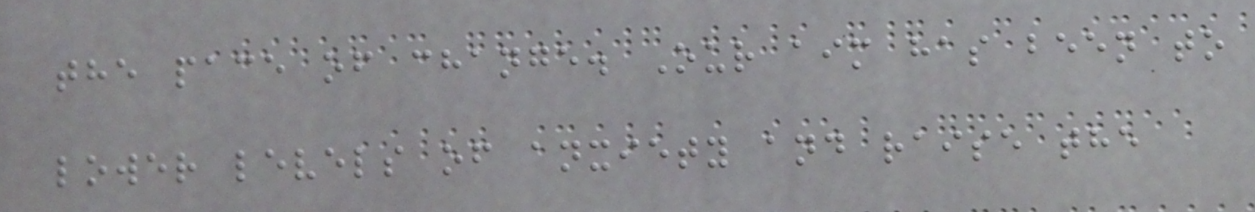the pace of change. Our aim has been to
lower levels of anxiety and raise the
